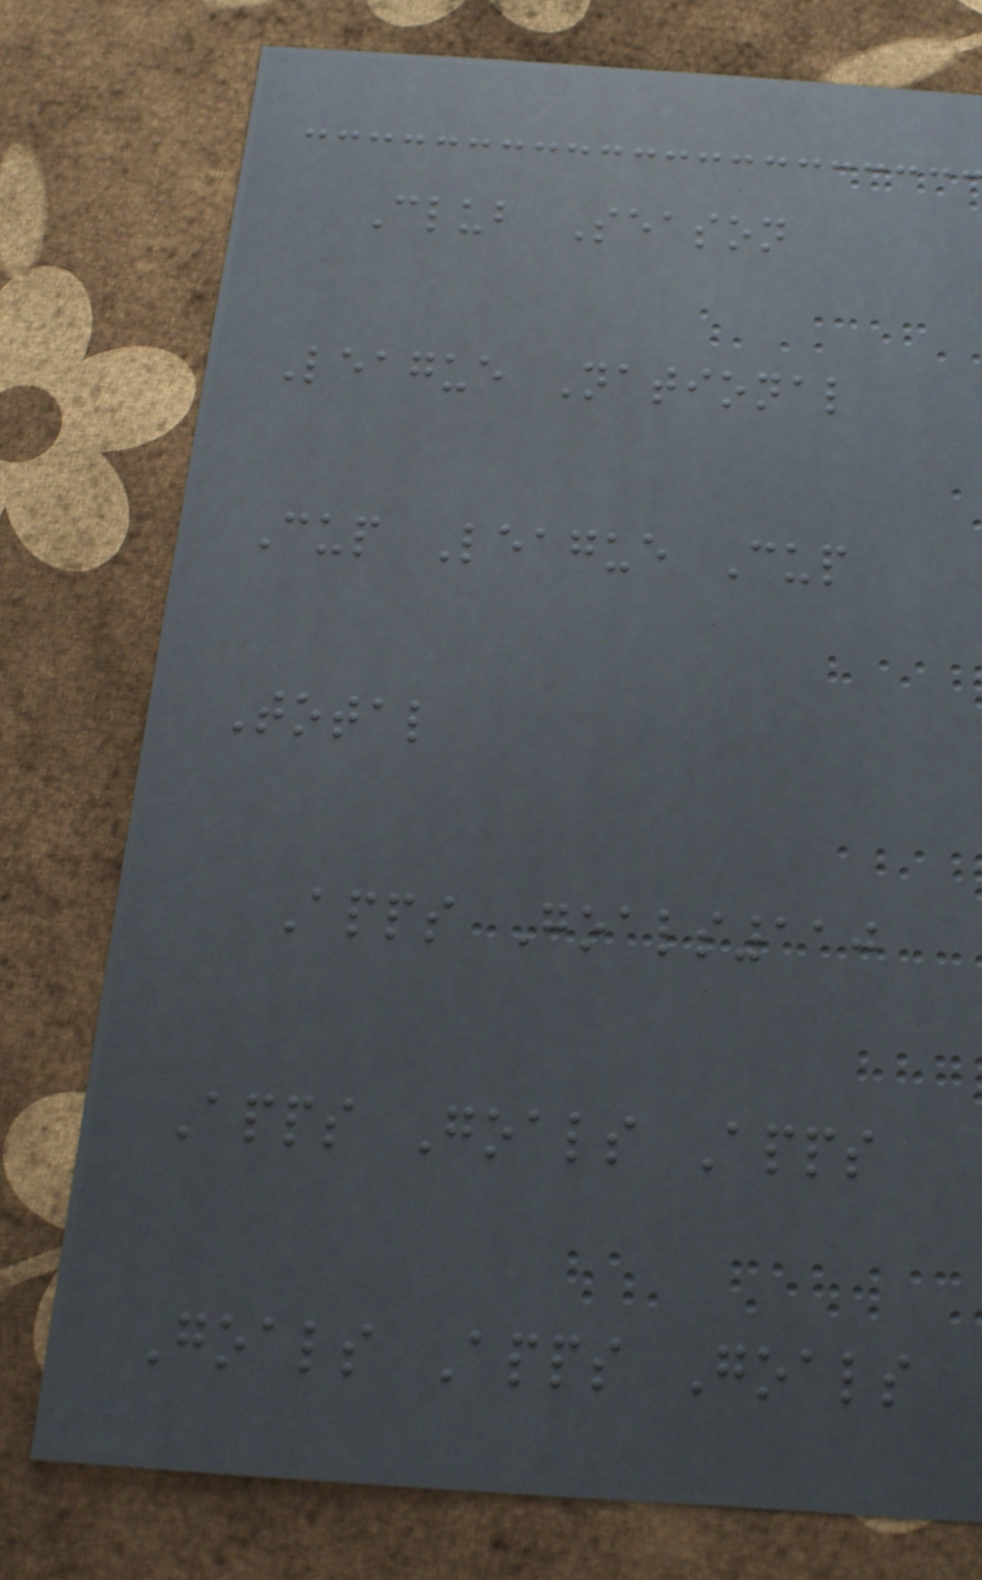Club Season
League National
Cup League Cup
Total
Apps Goals110
Apps Goals Apps
Goals Apps Goals
